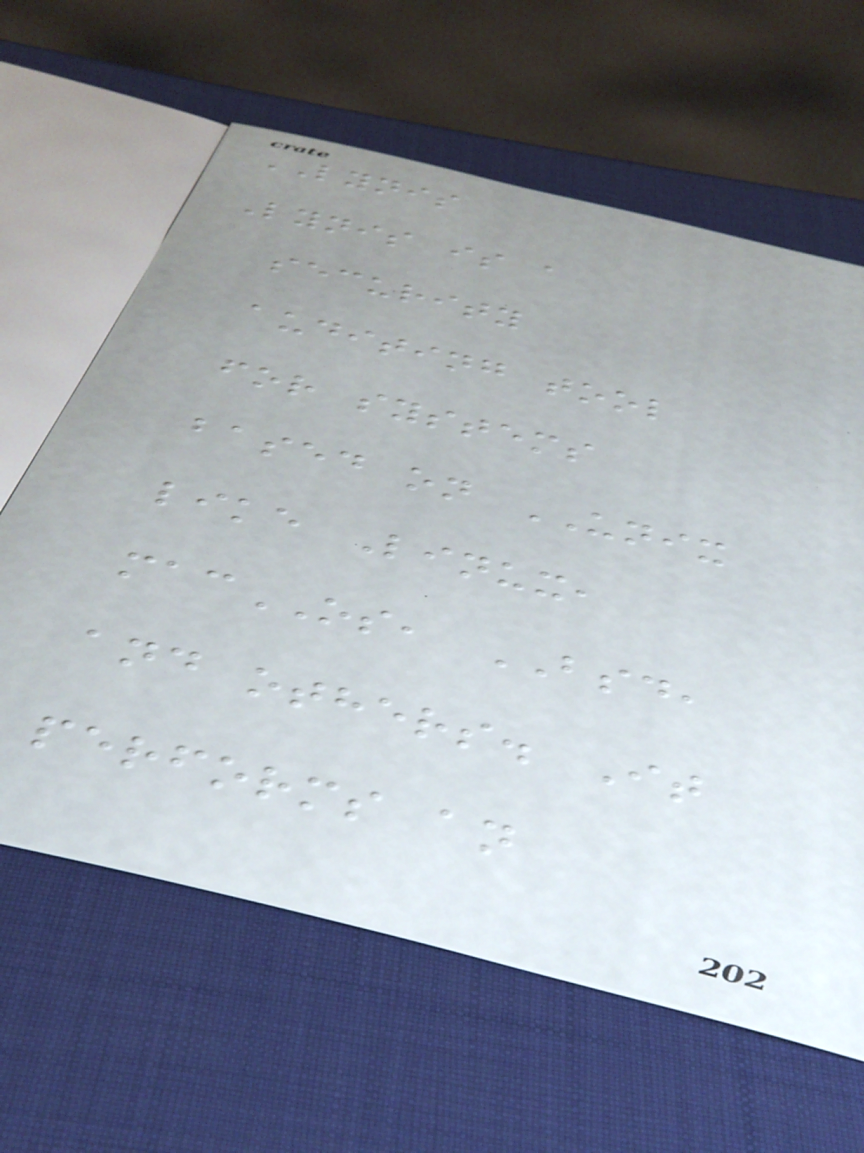LYNIS
Lynis is a
security
auditing tool
for systems
based on UNIX
like Linux,
macOS, BSD,
and others. It
performs an
